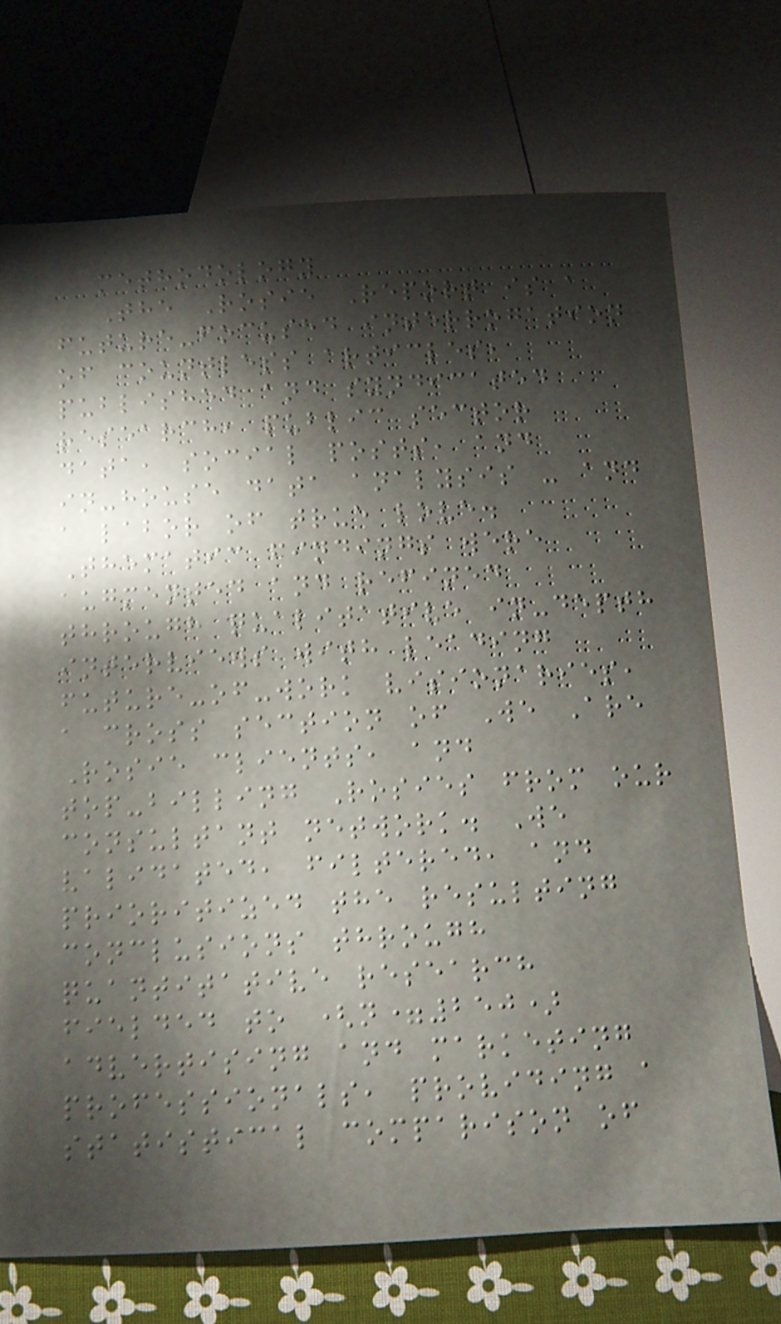methodology
The Rosie Report is a
future-focused interrogation
of countless articles,
published and syndicated
research, public sector
data, social posts, and
in-house data analysis - and
a labor of true love.
Thematic findings were
augmented and refined
through qualitative in-depth
interviews with leading
future-of-work visionaries,
a cross section of We Are
Rosie clients, and
top-billing Rosies from our
consultant network. We
validated, filtered, and
prioritized the resulting
conclusions through
quantitative research
fielded to (n=250)
advertising and marketing
professionals, providing a
statistical comparison of
